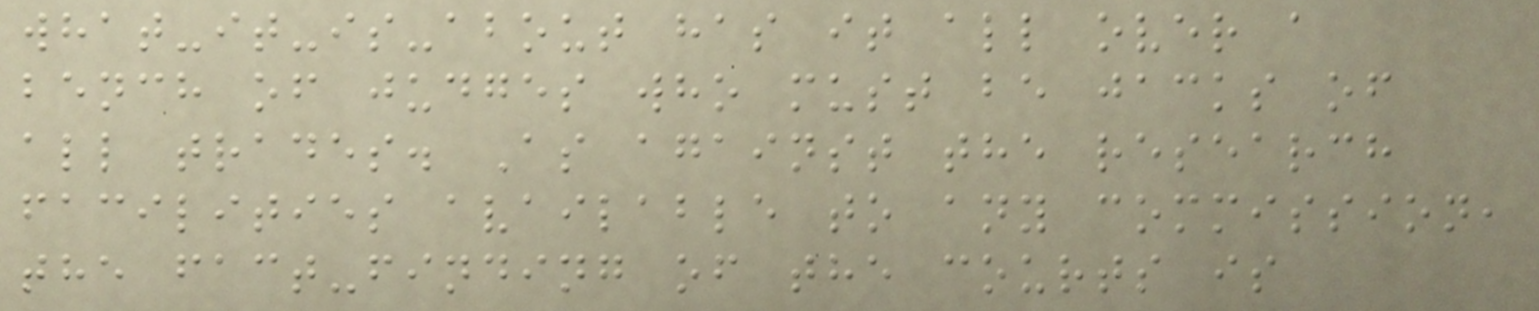what-it-is-about has it all over a
bench of judges who must be jacks of
all trades. As against the research
facilities available to any commission,
the fact-finding of the courts is
